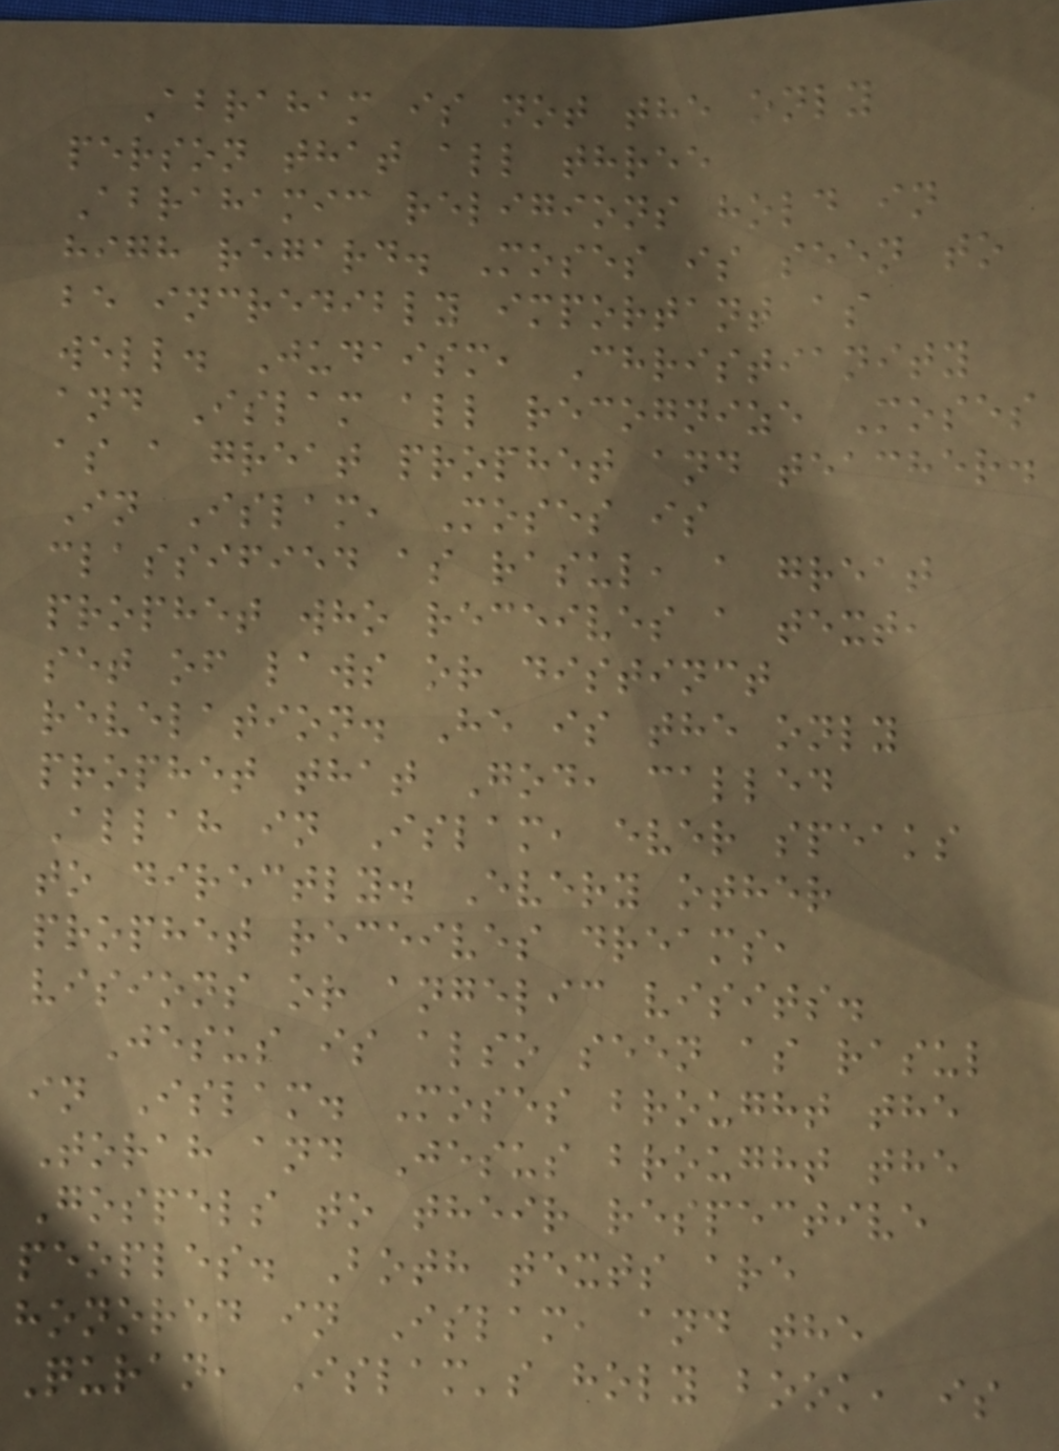Abraham is not the only
person that all three
Abrahamic religions hold in
high regard. Moses is seen to
be incredibly important as
well. Judaism, Christianity
and Islam all recognize Moses
as a great prophet and teacher.
In Islam, Moses is
classified as rasul, a great
prophet who receives a text,
set of laws or distinct
revelation. He is the only
prophet that God, called
Allah in Islam, ever speaks
to directly. Every other
prophet receives dreams,
visions or angelic visits.
Jesus is also seen as rasul
in Islam. Moses brought the
Torah and Jesus brought the
Gospels to their respective
peoples. Both texts are
honored in Islam, and the
Quran, Islam's holy book, is
